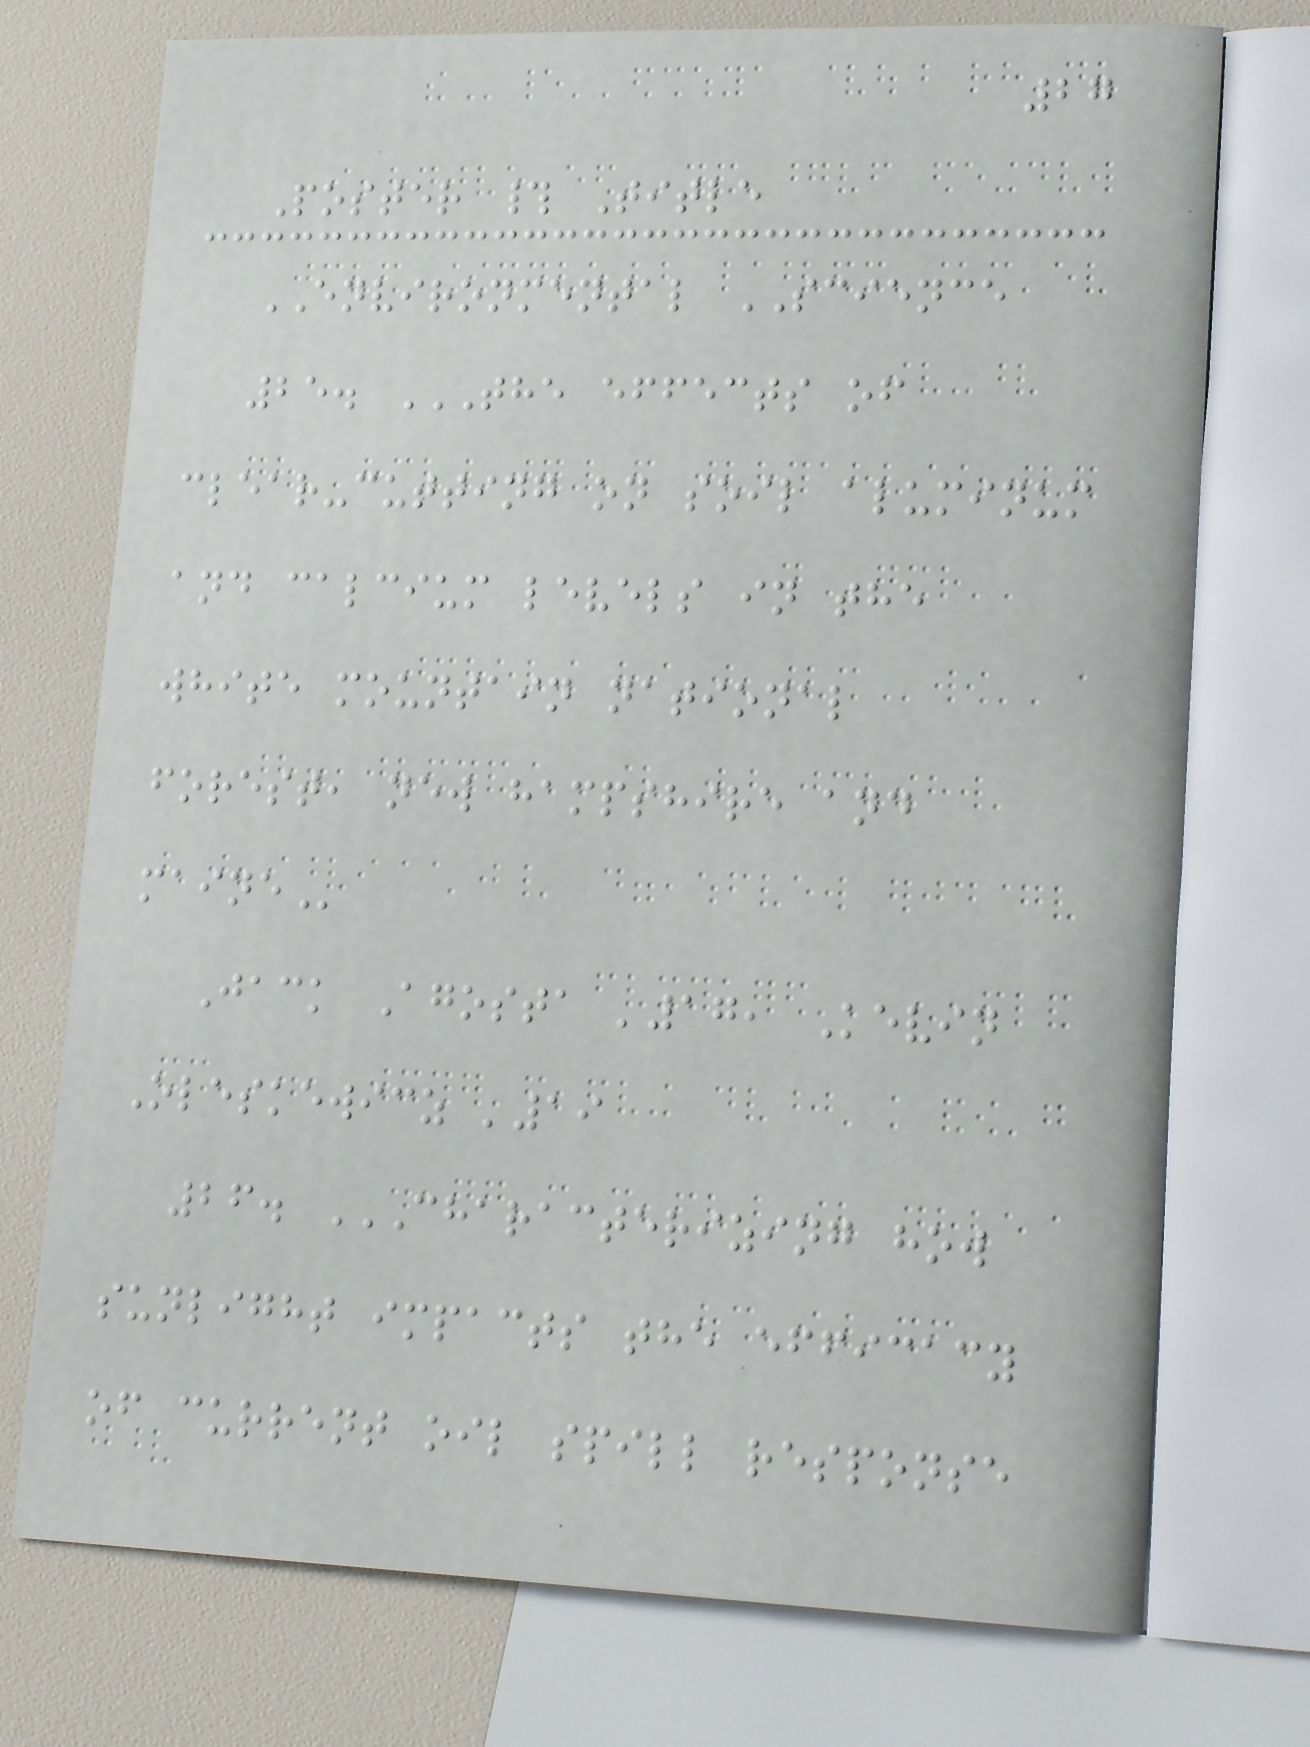27
Poster # Title
ENVIRONMENTAL SCIENCE
25. THE EFFECTS OF
CLEAR-CUTTING ON SOIL ALUMINUM
AND CALCIUM LEVELS IN THE
WHITE MOUNTAIN NATIONAL
FOREST, NEW HAMPSHIRE AND
MAINE
Jack Agosta '17, Kevin
Oleskewicz '19
26. CHARACTERIZING HOW
SUNLIGHT IMPACTS THE EFFICACY
OF CURRENT OIL SPILL RESPONSE
